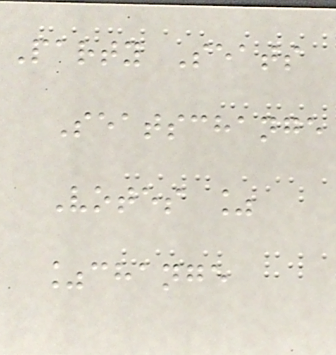Party Seats
Seatschange
Votes %
%change
